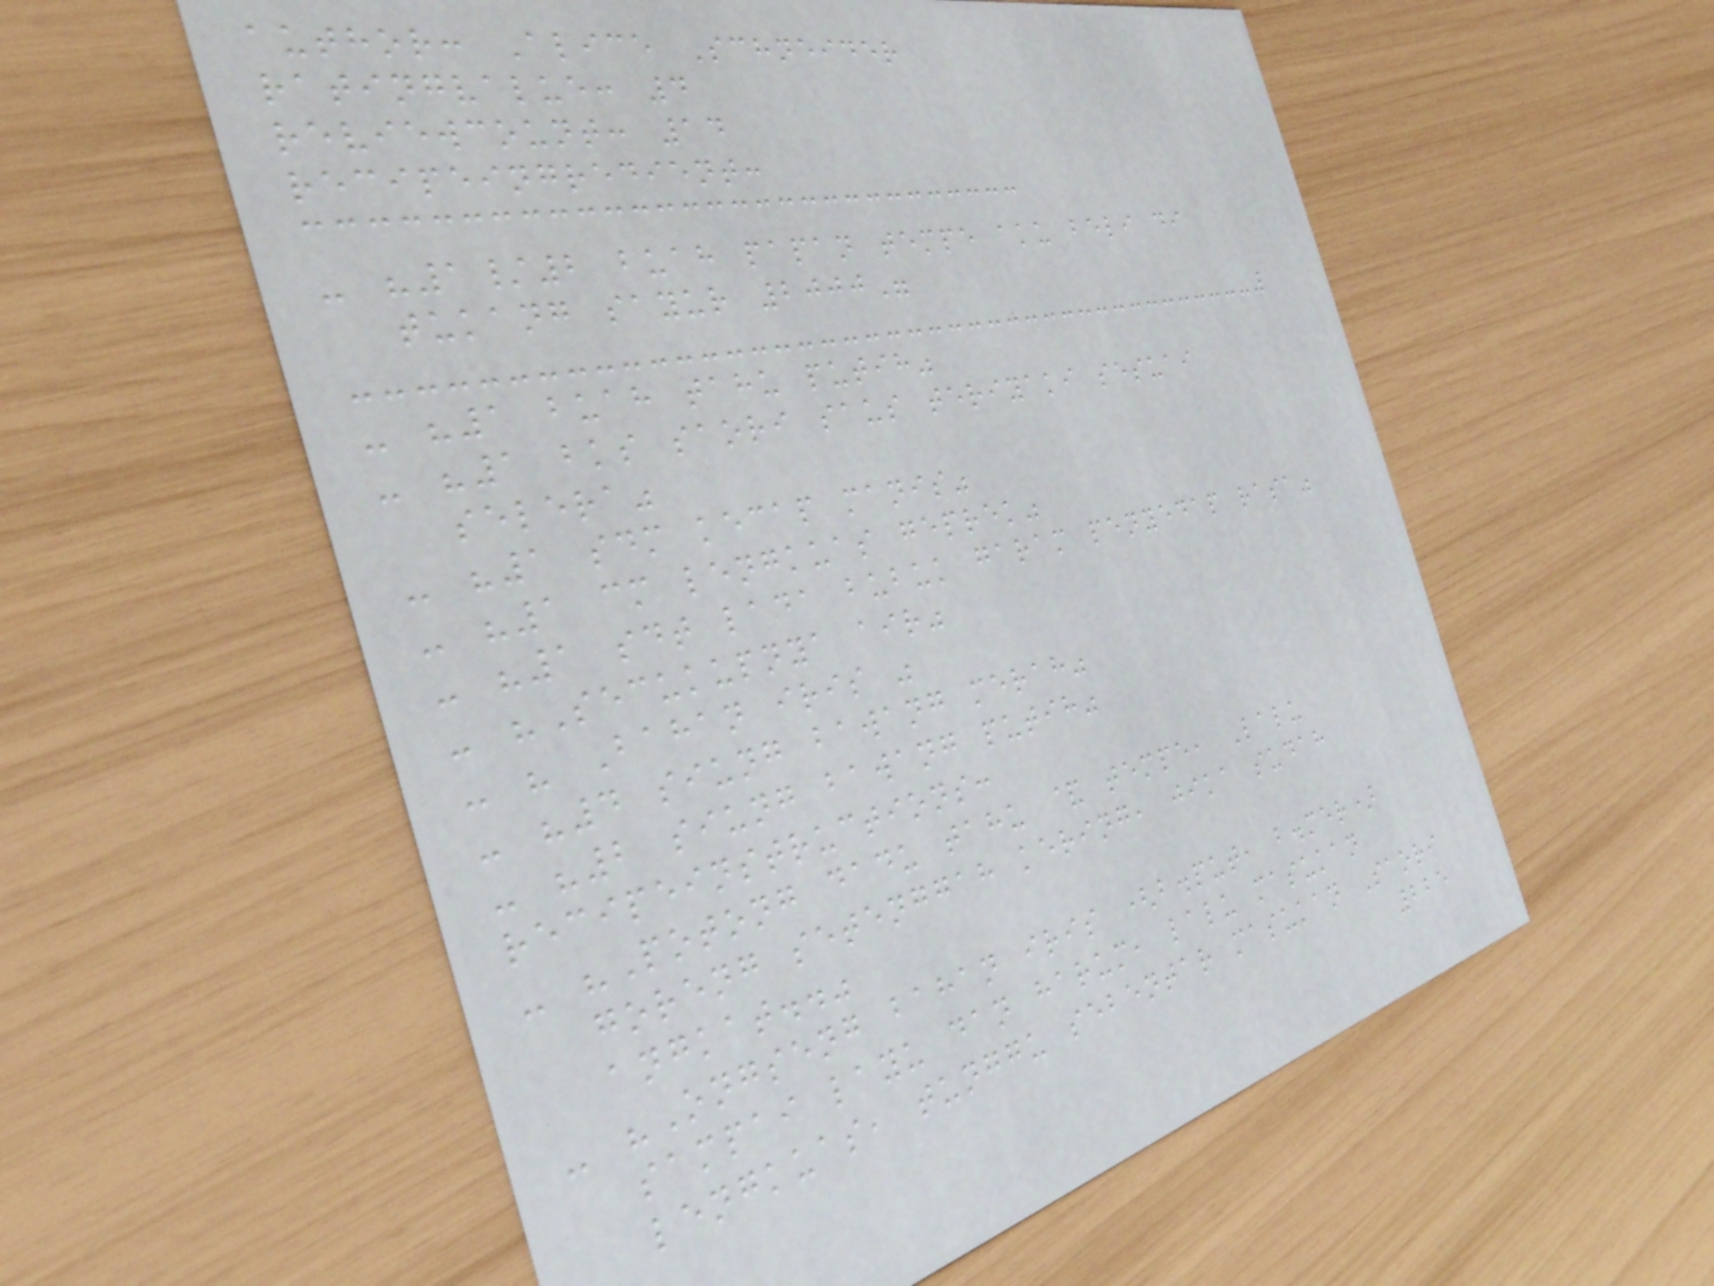author: Alice Schneider
ratingvalue: 4
reviewcount: 14
recipeingredient:
- "1/2 buah papan tempe aku beli di
tukang sayur 2000"
- "1 buah tahu putih"
- "1 bks saori saus teriyaki sesuai
selera"
- "1 sdm kecap manis"
- "1 cm lengkuas geprek"
- "1 sdt lada bubuk garam penyedap rasa"
- "Secukupnya air"
- " Bahan iris "
- "4 siung bawang merah"
- "2 siung bawang putih"
recipeinstructions:
- "Potong dadu tahu & tempe, Lalu
goreng setenggah kering, jika sudah
angkat.."
- "Ongseng bahan iris (b.put, b.mer)
sampai layu dan harum, lalu masukan
lengkuas, tunggu sebentar masukan Saori
225
